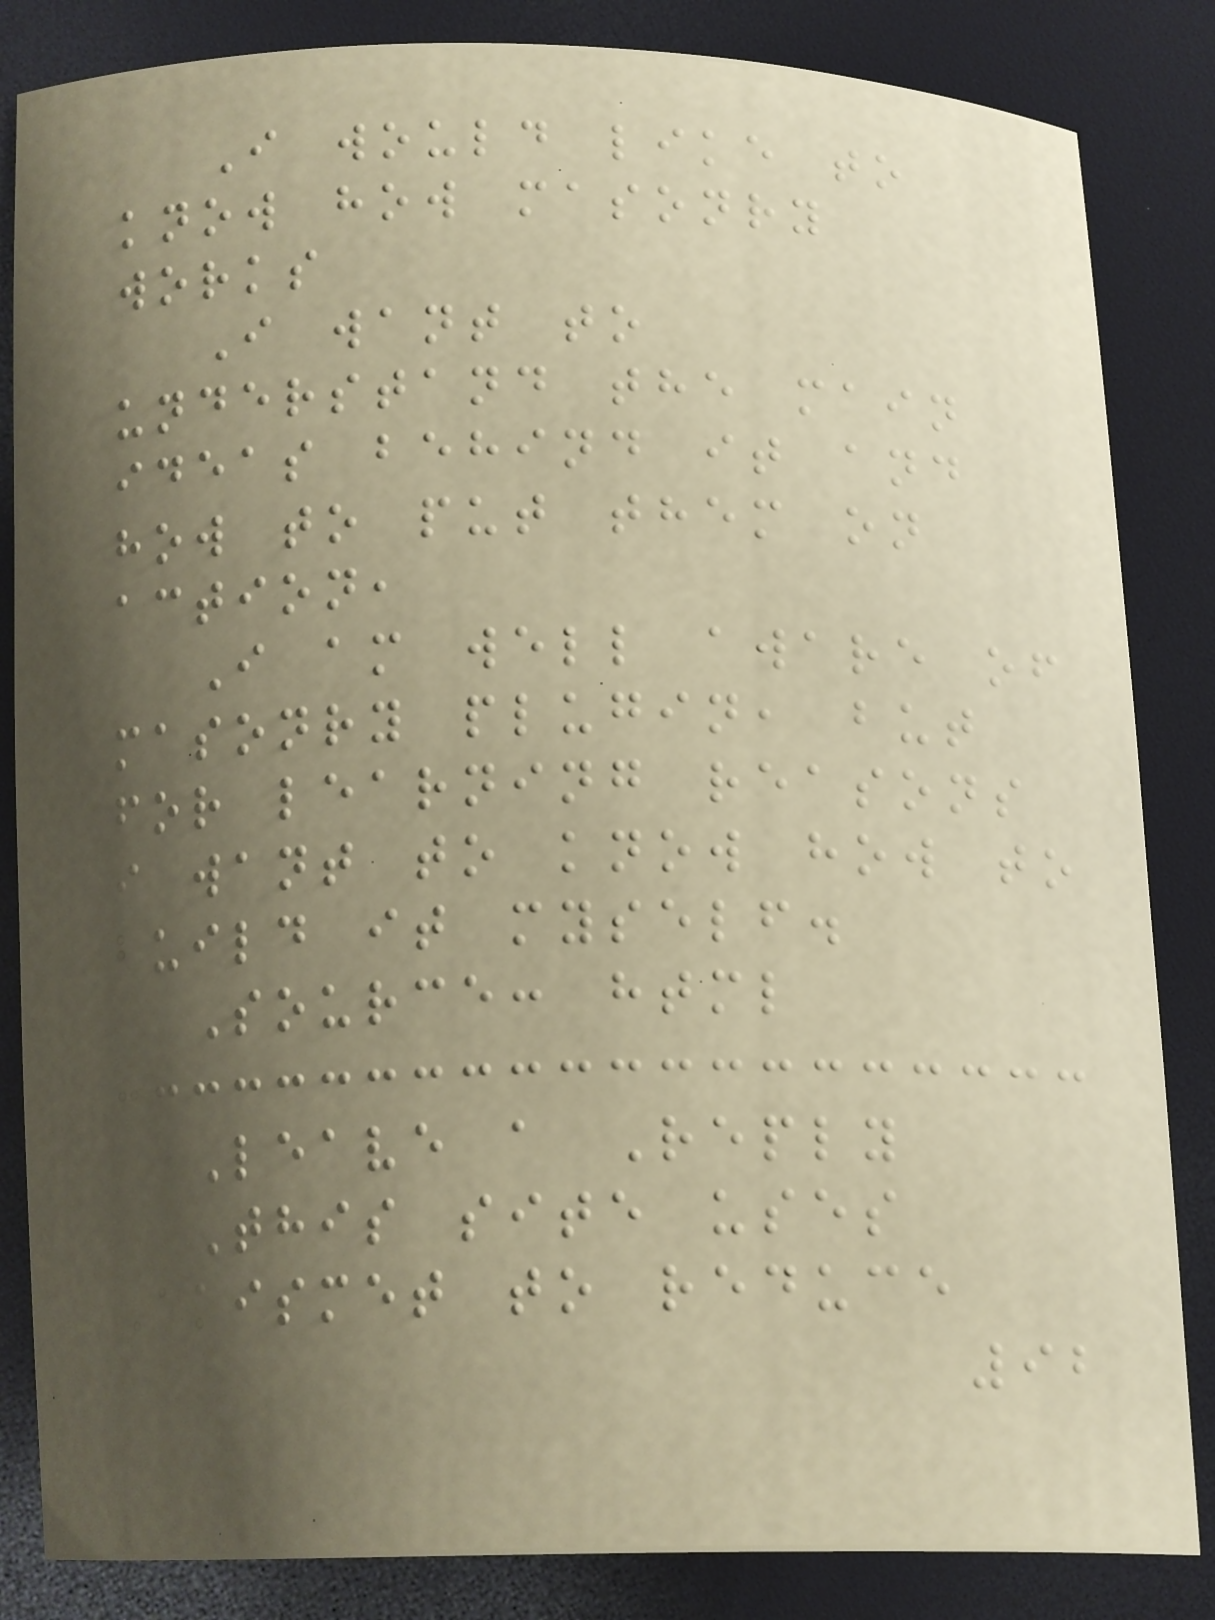I would like to
know how masonry
works
I want to
understand the main
ideas behind it and
how to put them on
action,
I am well aware of
masonry plugin, but
for learning reasons
i want to know how to
build it myself.
Source: html
Leave a Reply
This site uses
Akismet to reduce
92
